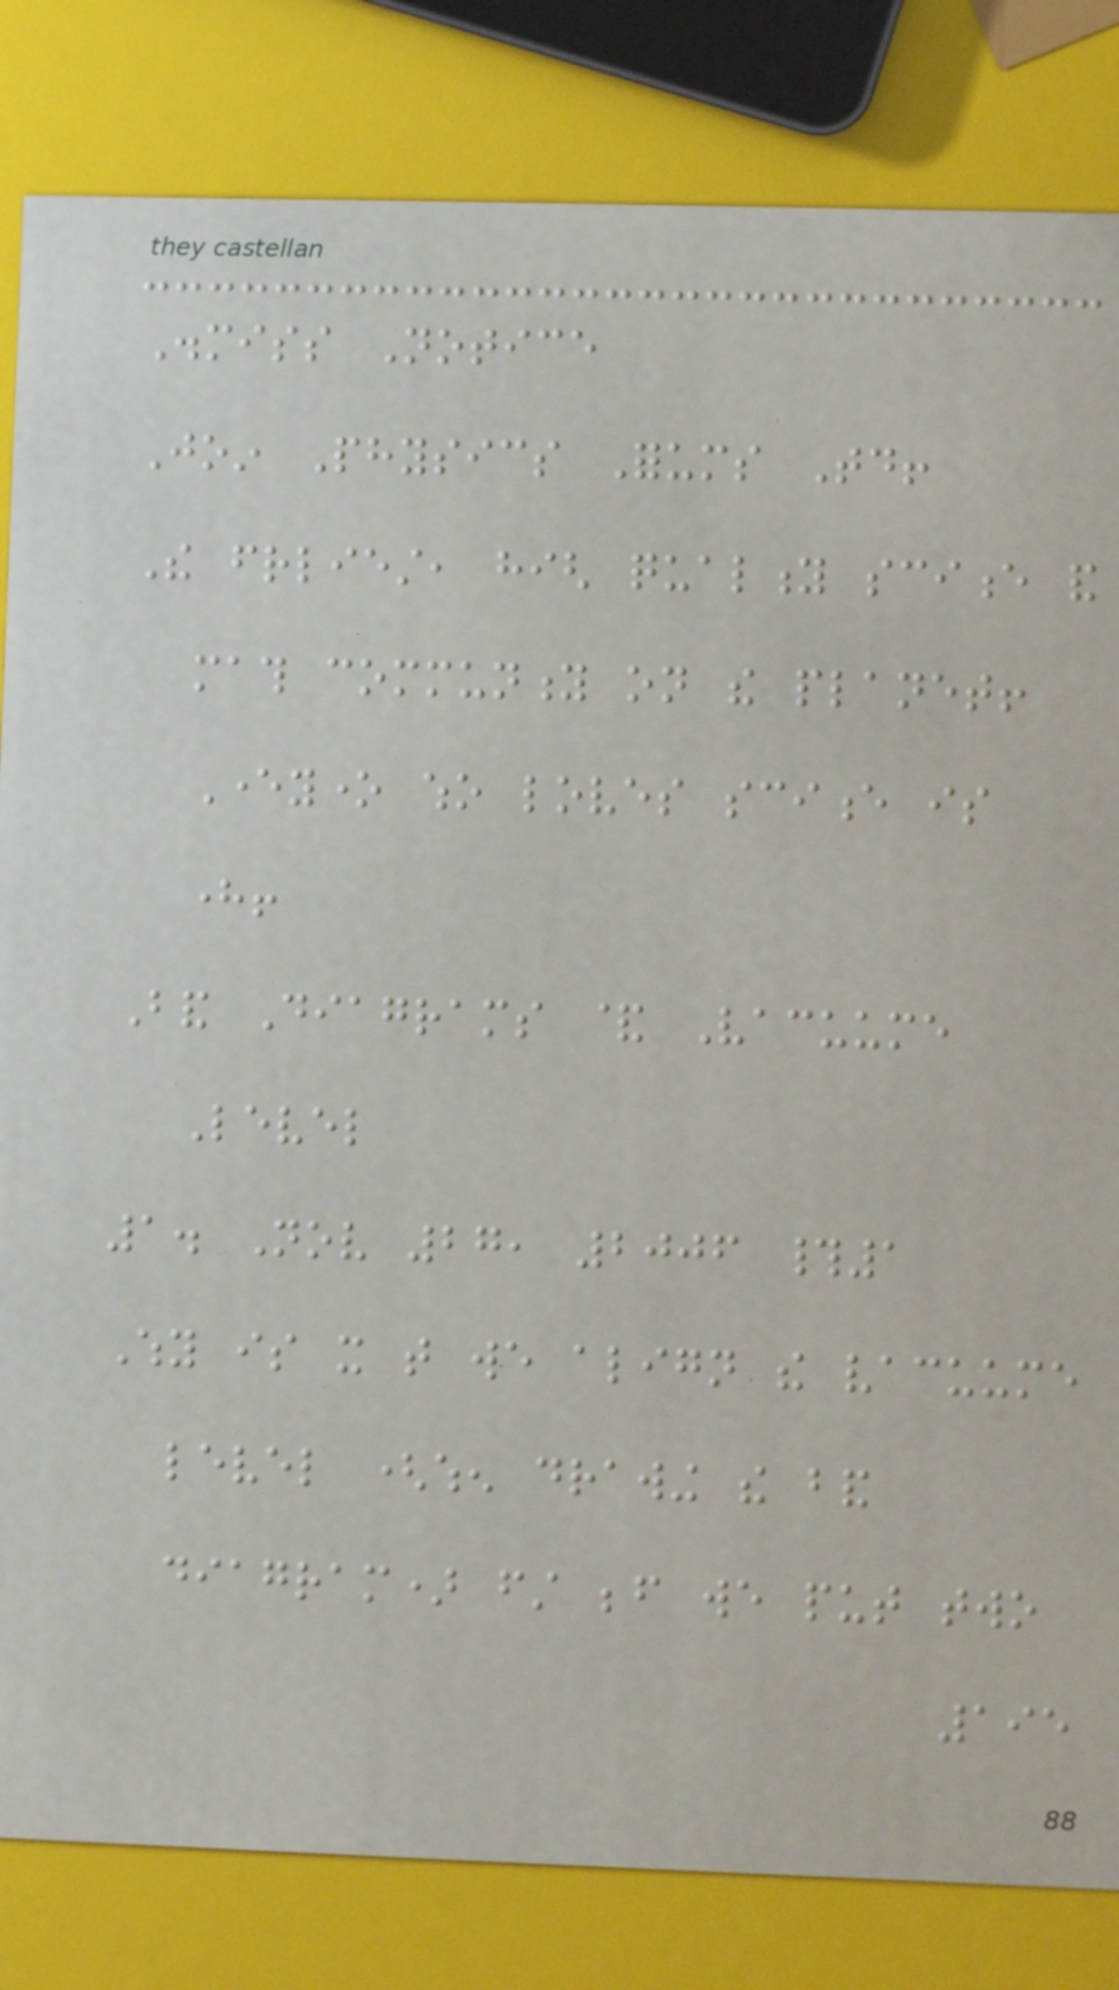Dismiss Notice
Join Physics Forums Today!
The friendliest, high quality science and
math community on the planet!
Everyone who loves science is
here!
Band Diagrams & Vacuume
Level
1. Nov 27, 2006 #1
Why is it that we align the vacuume
level (when drawing the band
diagram) first before we put two
195
